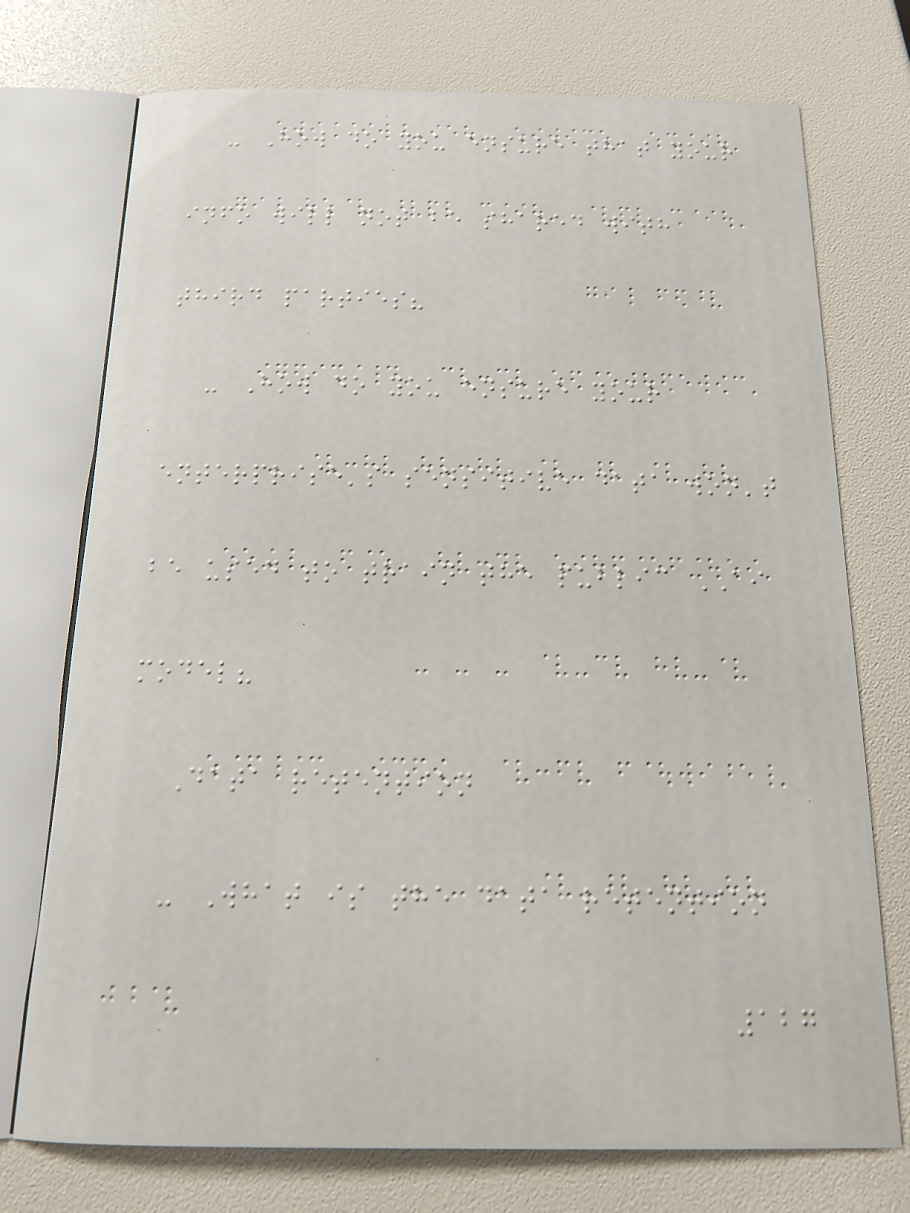- How do you ensure that your
info will not be shared with
third parties?
- How do you ensure your
enterprise's sensitive data won't
be used to train the public AI
model?
Data retention
- What is the data retention
127
